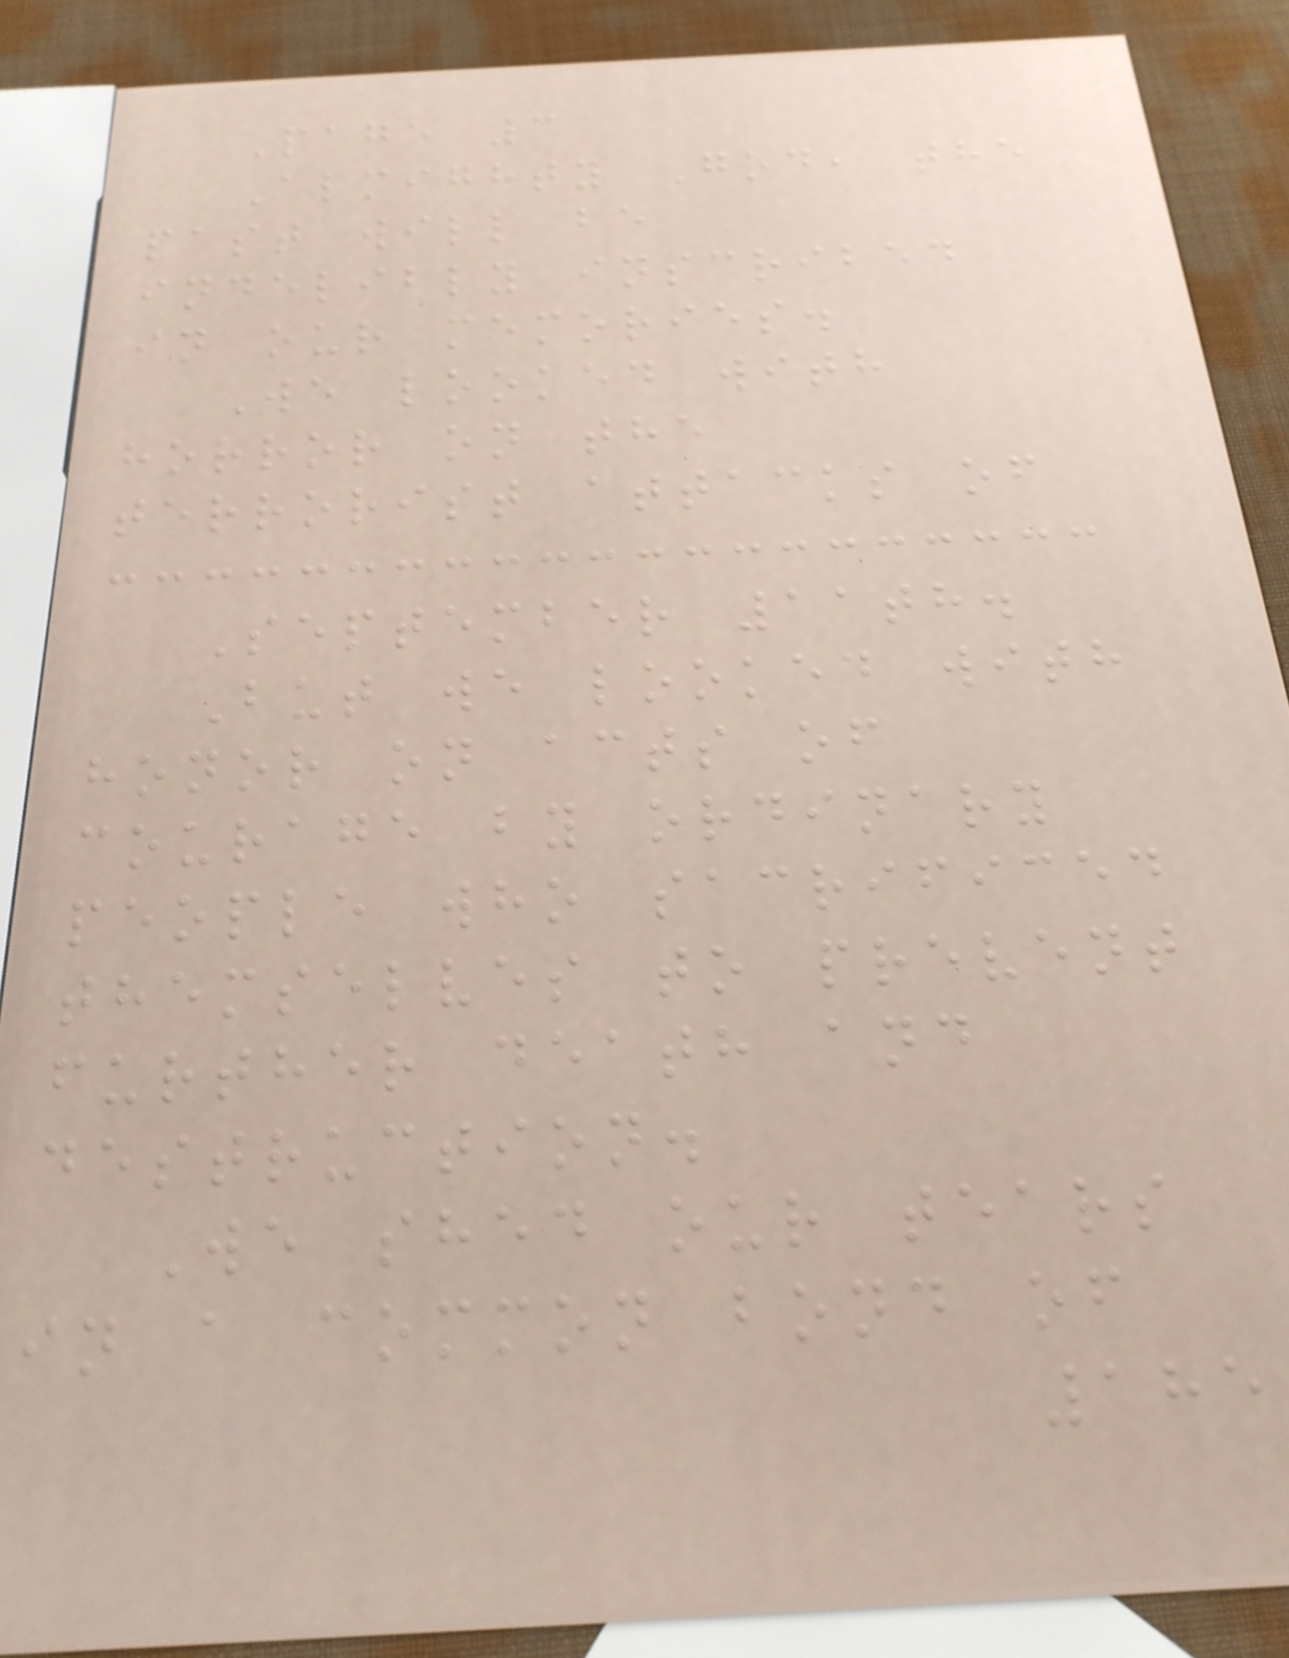Page 3
Almighty God, the
past will be
indelibly inscribed
in our memories.
We looked with
horror on the
terrorist attacks of
September 11th.
But we looked with
honor on acts of
courage by ordinary
people who sacrificed
themselves to prevent
further death and
destruction.
We shed our tears
in a common bond of
185
